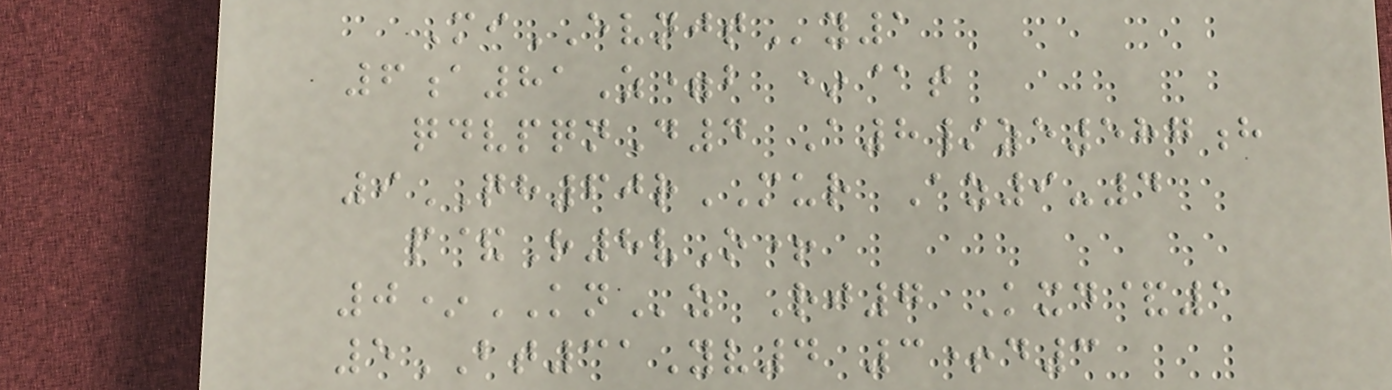MiEVNJTy1
6a81Z=b *@t
qdvpqnD4 A8/ze587h
9QH60rMUR Az9-4
p&R8vO+
0*KNz Rj7 Kxd&1
5BT31Yv4 3+d3
